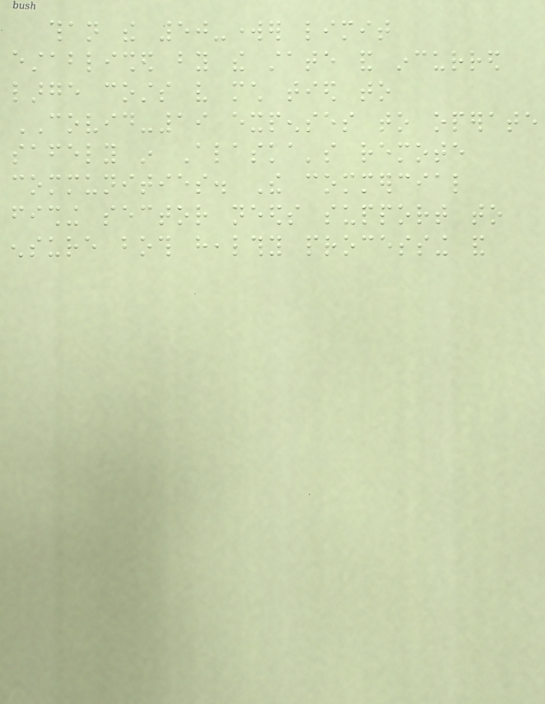than the 50-worker limit
established by the state and incurred
large costs very much tied to
COVID-19 expenses to operate
safely in Alaska's remote
communities. The commercial
fishing sector needs support to
ensure both healthy processing and
